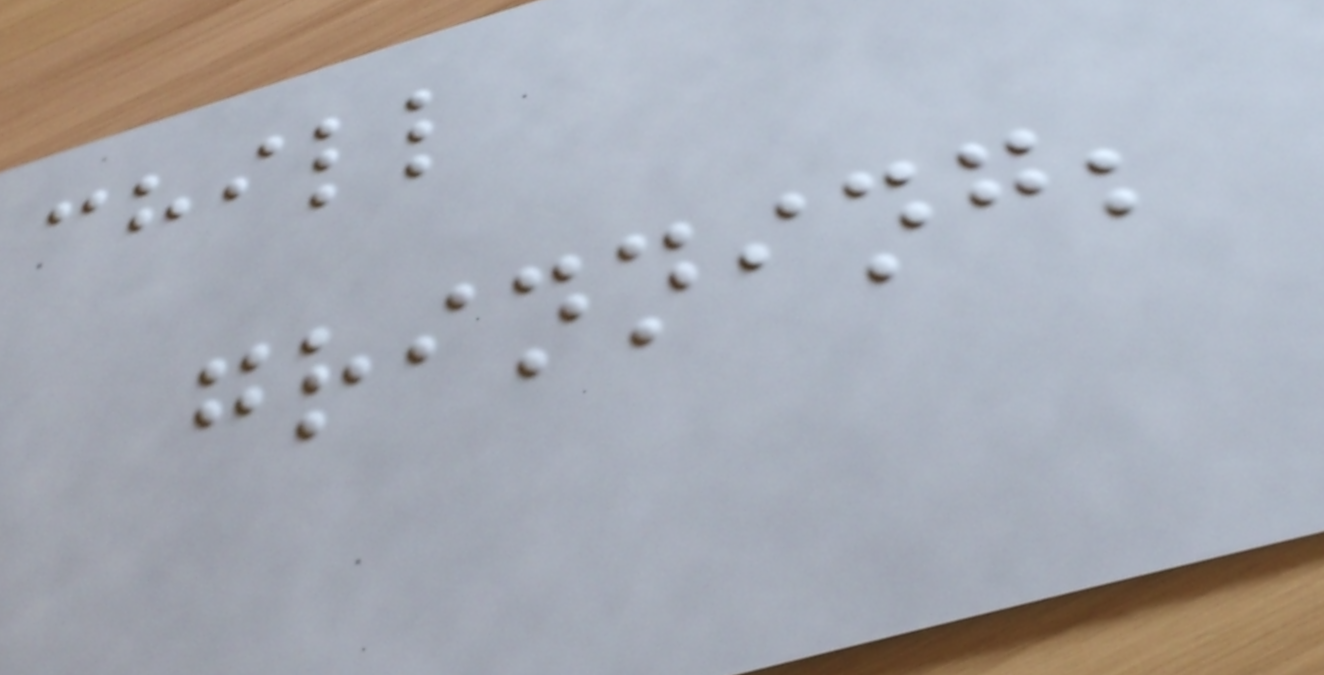chill
grinning;
